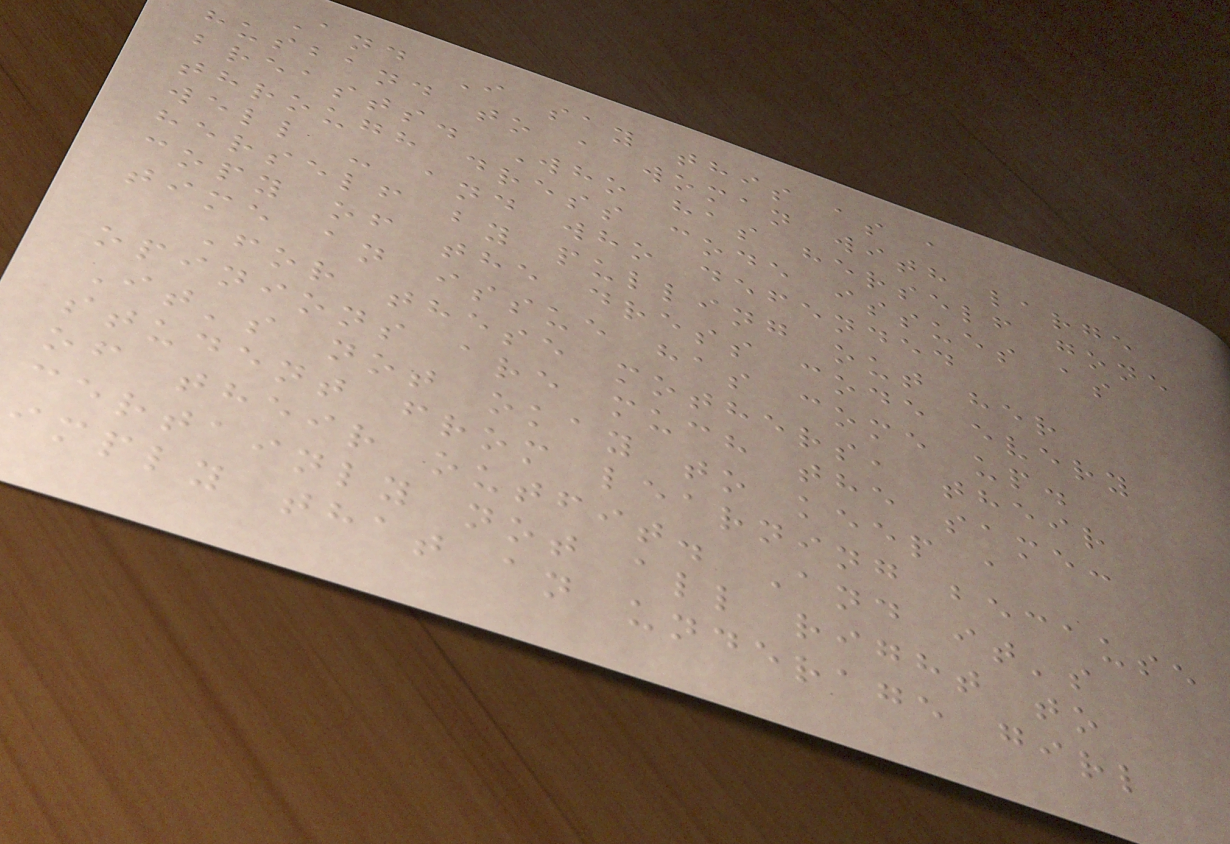And I say this as a
husband to a woman with large
breasts. Who has herself gone
through dress code issues as
well - and who defended
herself by pulling out her
copy of the dress code every
time an issue has come up.
For these mothers, their
opinions are much the same:
It's not okay to keep a
student from learning because
of their outfit. And it's
certainly not all right to
imply that an underage girl
